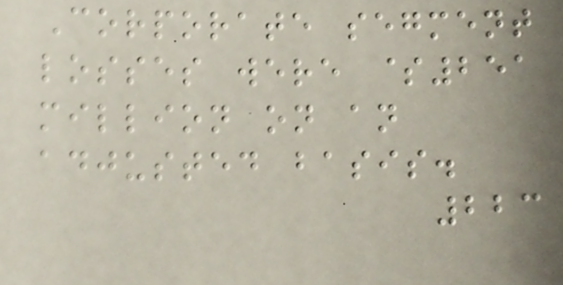Corporate segment
losses were $251
million on an
adjusted basis.
223
